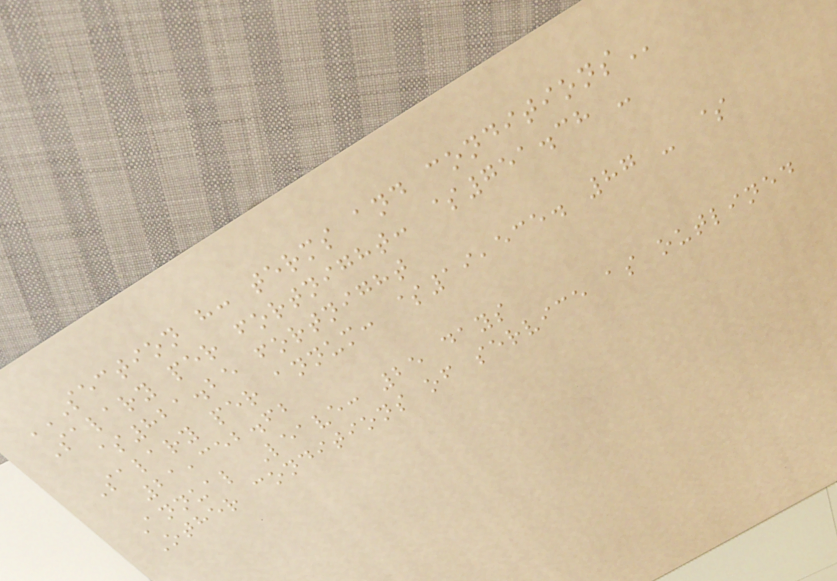SECTION H: TERMS AND CONDITIONS
Salary per fortnight: $751.38 -
$821.25 fortnight
Salary per annum: $19,535. 87 - $
21,352.62
Annual Leave: 25 days
Other conditions of service as outlined
